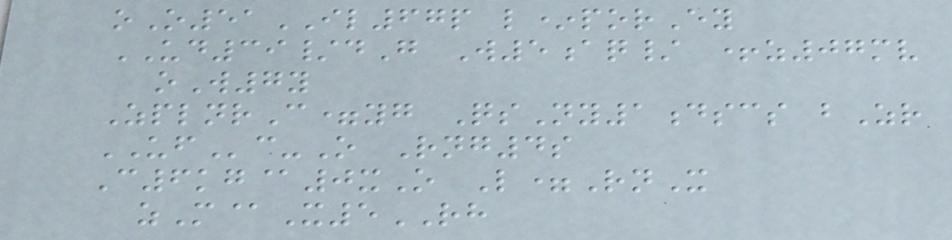oO51IL67p l*porEy
UD39/dG W5aq/ +z07mv
oW7y
ZplnrC=yg QsNy1dscs bZr
UFc-O Rng4s
C6kg@0xO L=RnX
zM@X5RH
